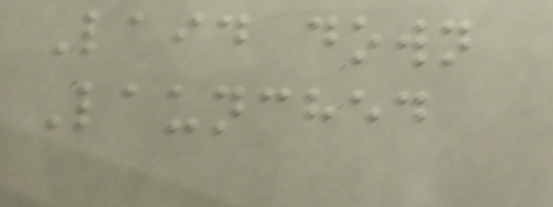Laid down
Launched
